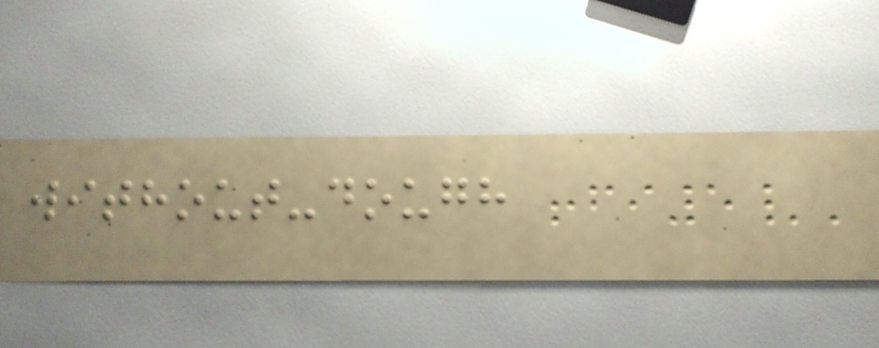without-dough
